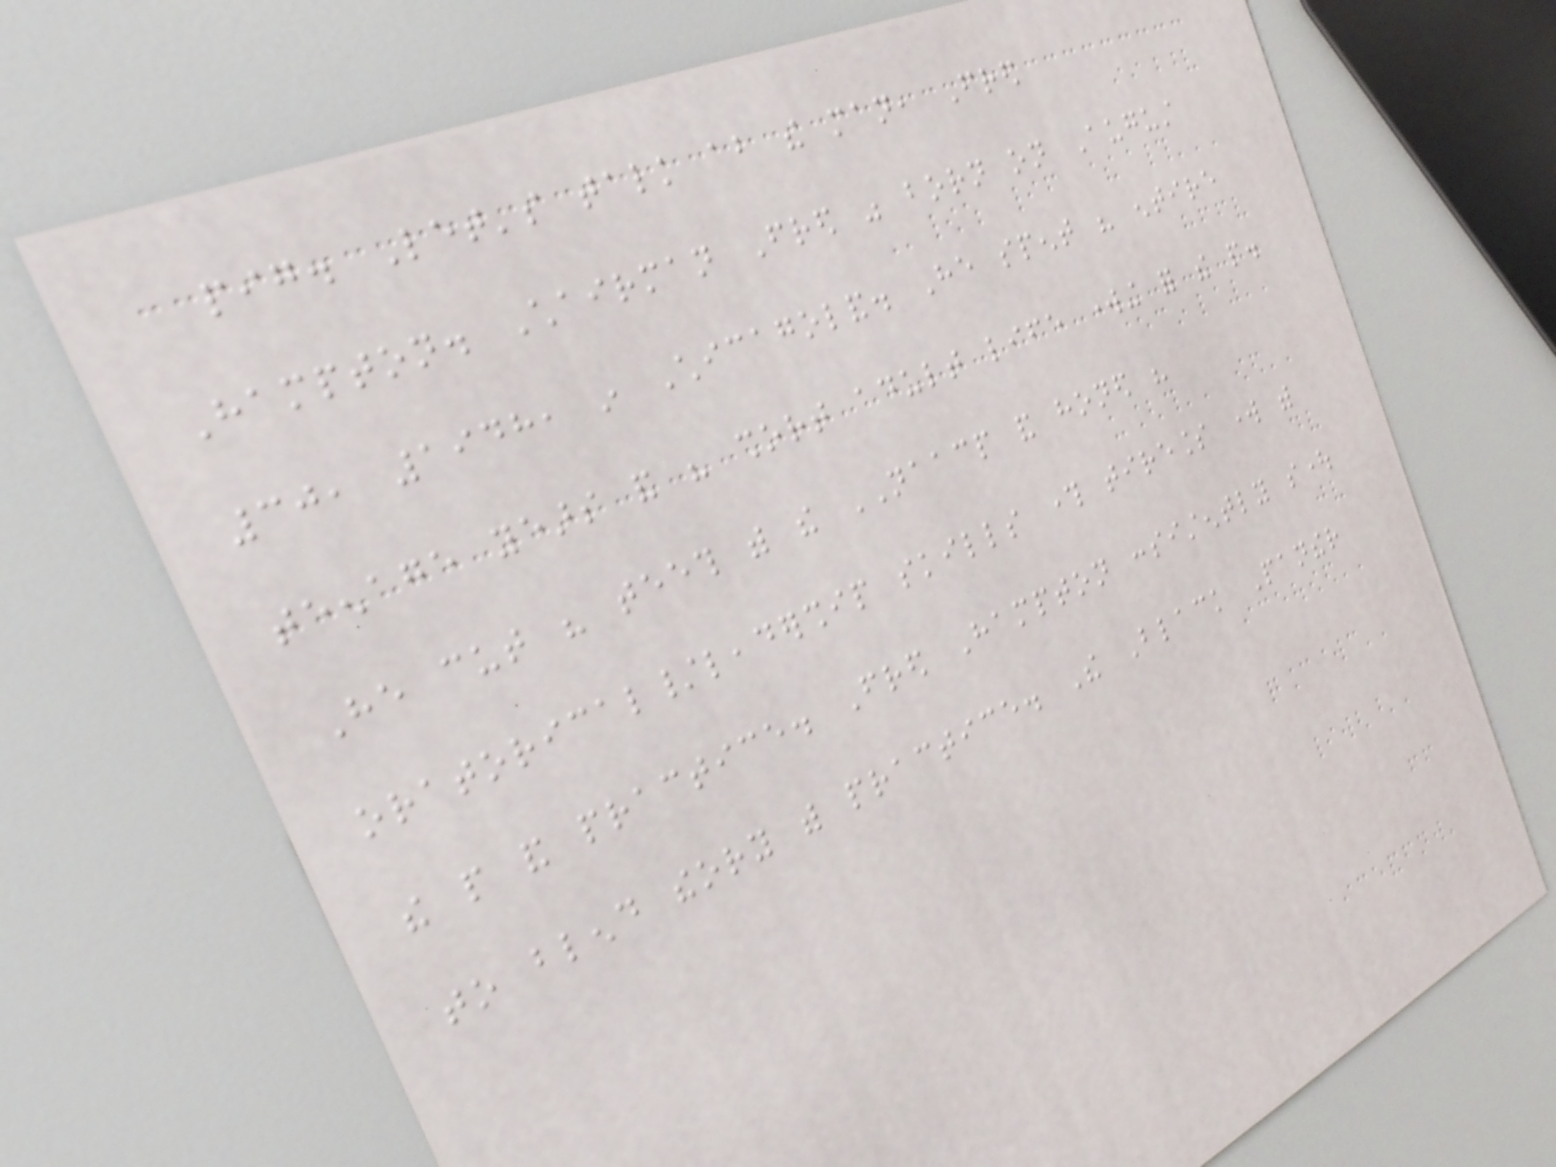pig. Let's talk about the man, Fred
Hampton. Chairman Fred was born on August
30, 1948, in Chicagoland. He spent his entire
teenage years and his short adult life working for the people.
He cut his teeth with the NAACP and honed his
oratorical/leadership skills through tireless work with
the people and practice. Fred Hampton consistently sought
to blend theory with practice. The Black Panther
